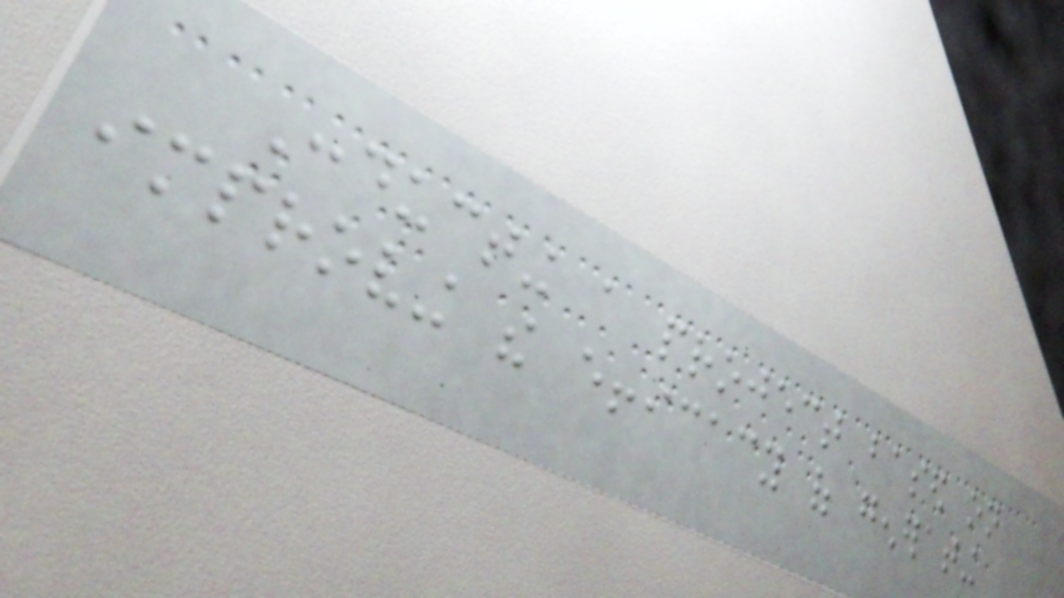Conducting a project based on
improving the efficacy of generating
